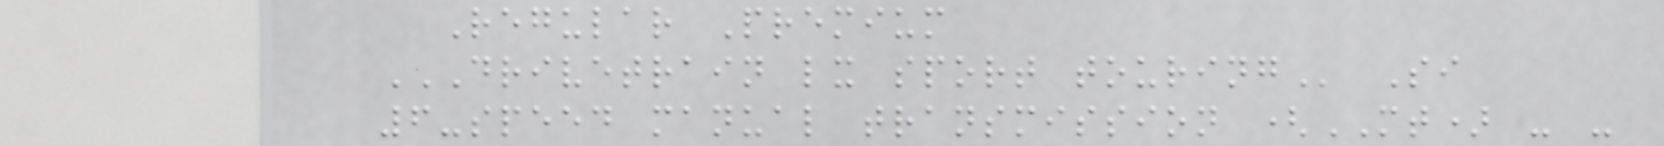Regular Premium
DRIVETRAIN LX SPORT TOURING Si
6-speed manual transmission (MT) - -
